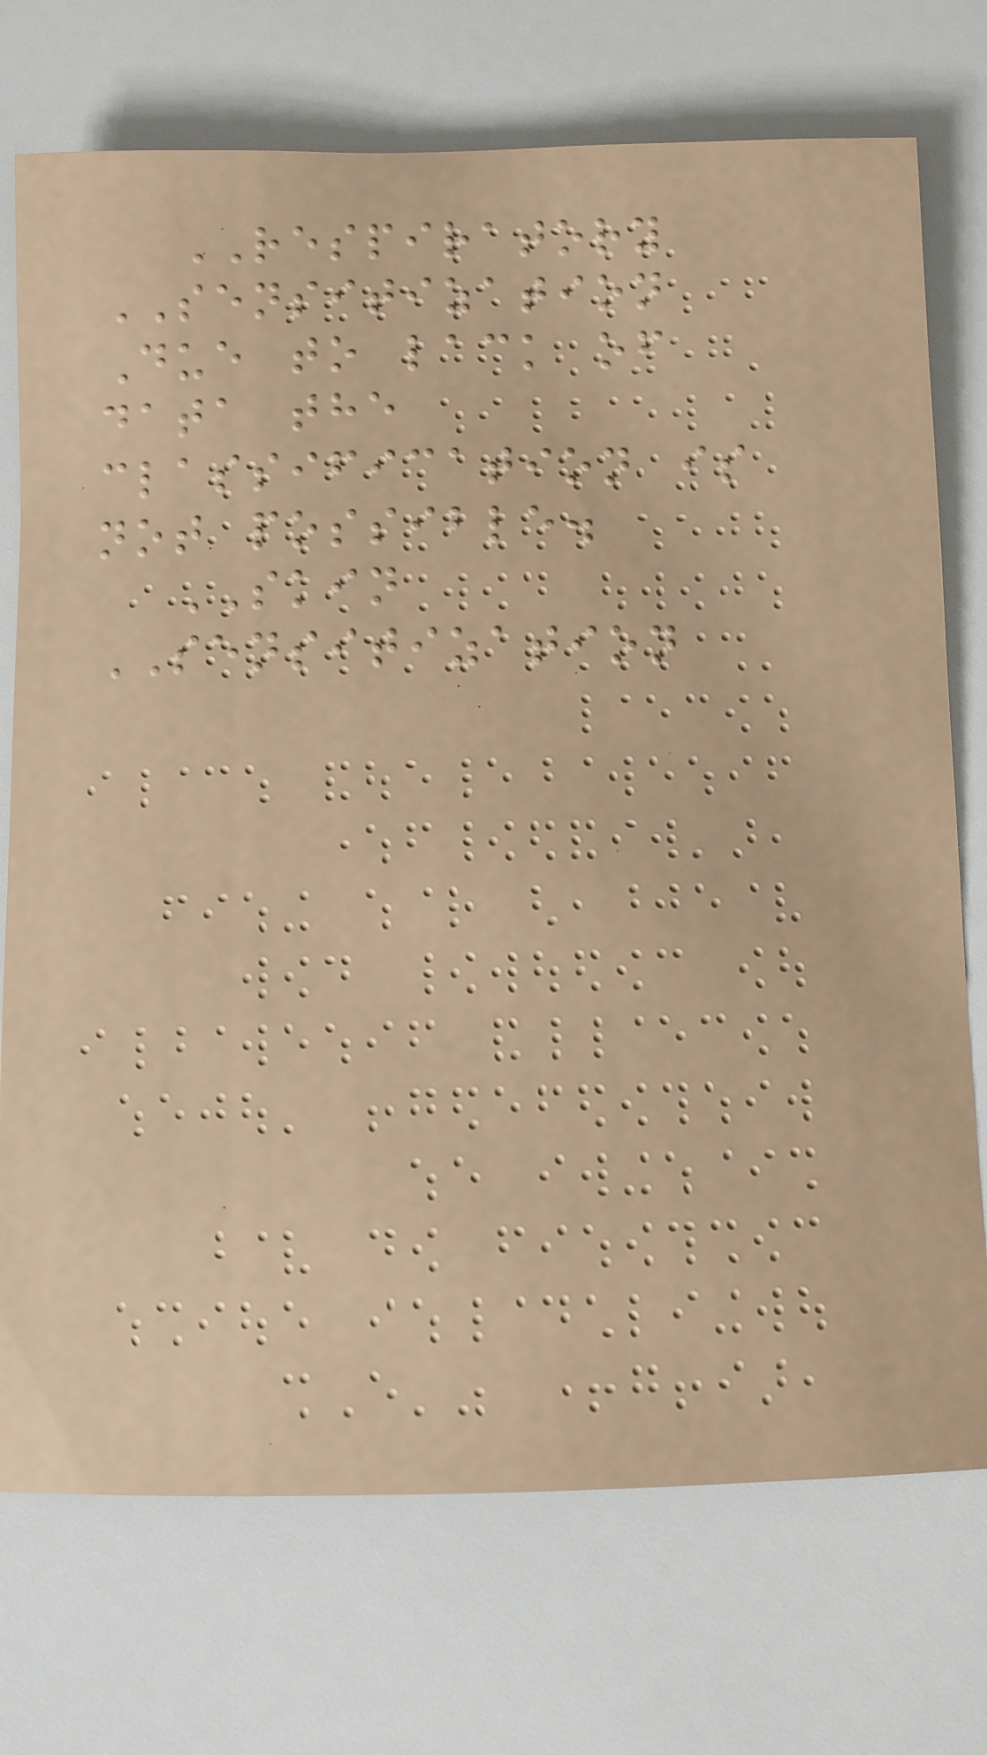RESPIRATORY
SENSITIZATION
Due to lack of
data the
classification is
not possible.
SKIN
SENSITIZATION
